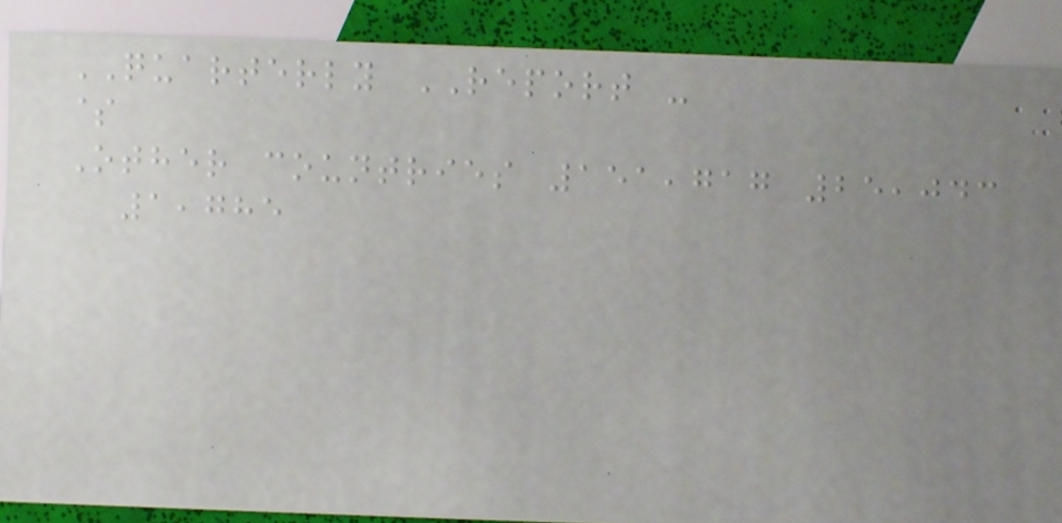QUARTERLY REPORT -
$
Other countries 151,717 25,043
1,785
